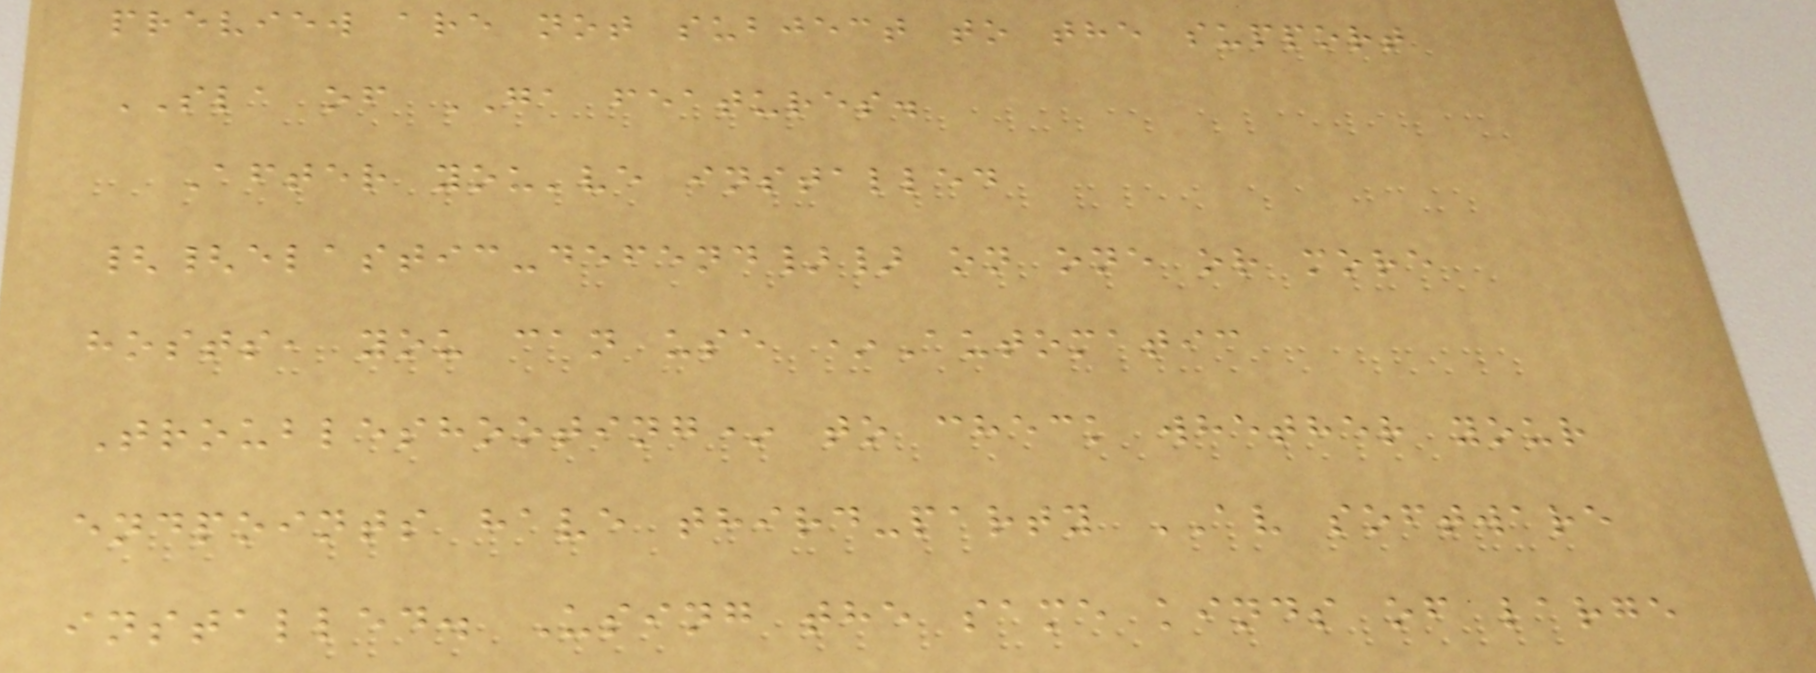preview are not subject to the support
SLA of GA features.
After you've installed
{{elastic-defend}} on one or more
hosts, you can use *Automatic
Troubleshooting* to check whether your
endpoints have third-party AV software
installed. Using the same kinds of large
